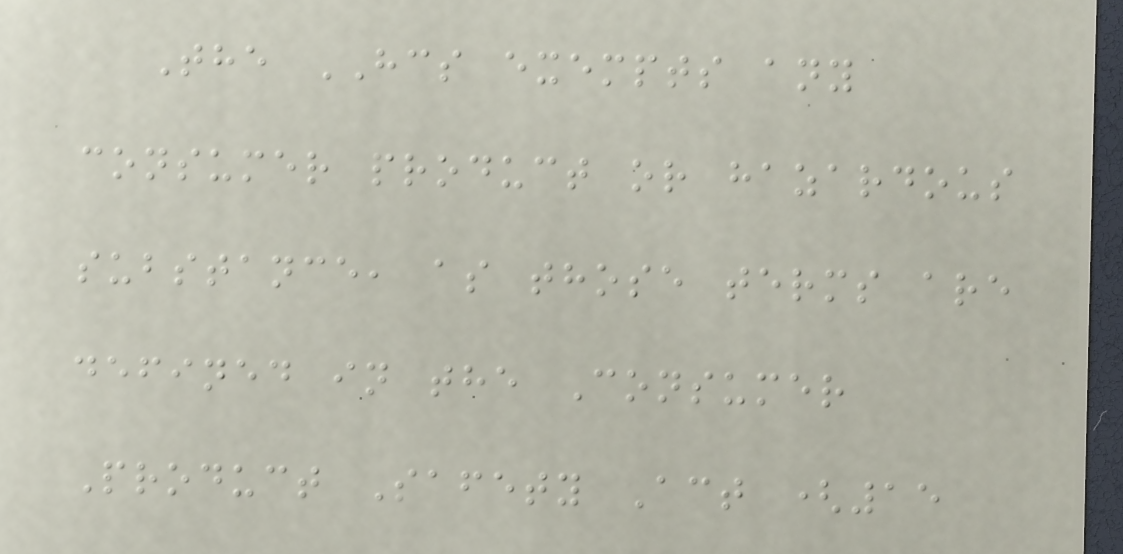The HCS exempts any
consumer product or hazardous
substance, as those terms are
defined in the Consumer
Product Safety Act (15
